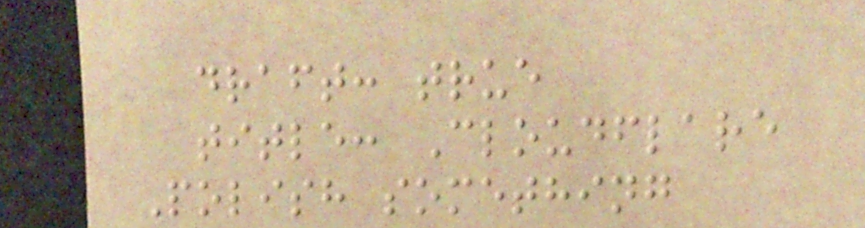draft: true
title: Cloudflare
Polish something
